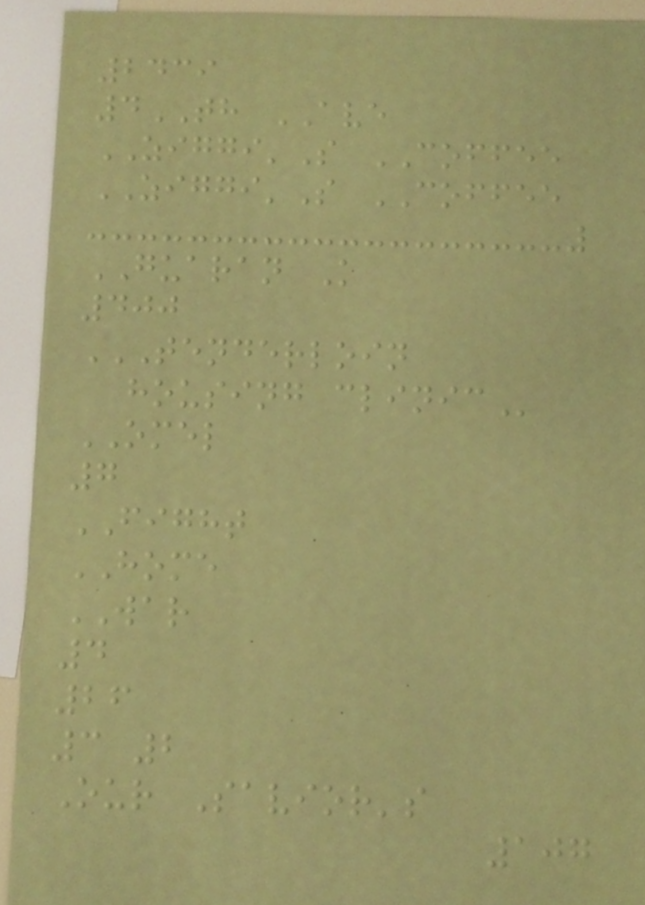2439
4TH AVE
ZIGGI'S COFFEE
ZIGGI'S COFFEE
GUARAN K
400
TENDERLOIN
HOUSING CLINIC
OMEL
7
FIGHT
HOME
WAR
4
26
3 2
Our Savior's
107
